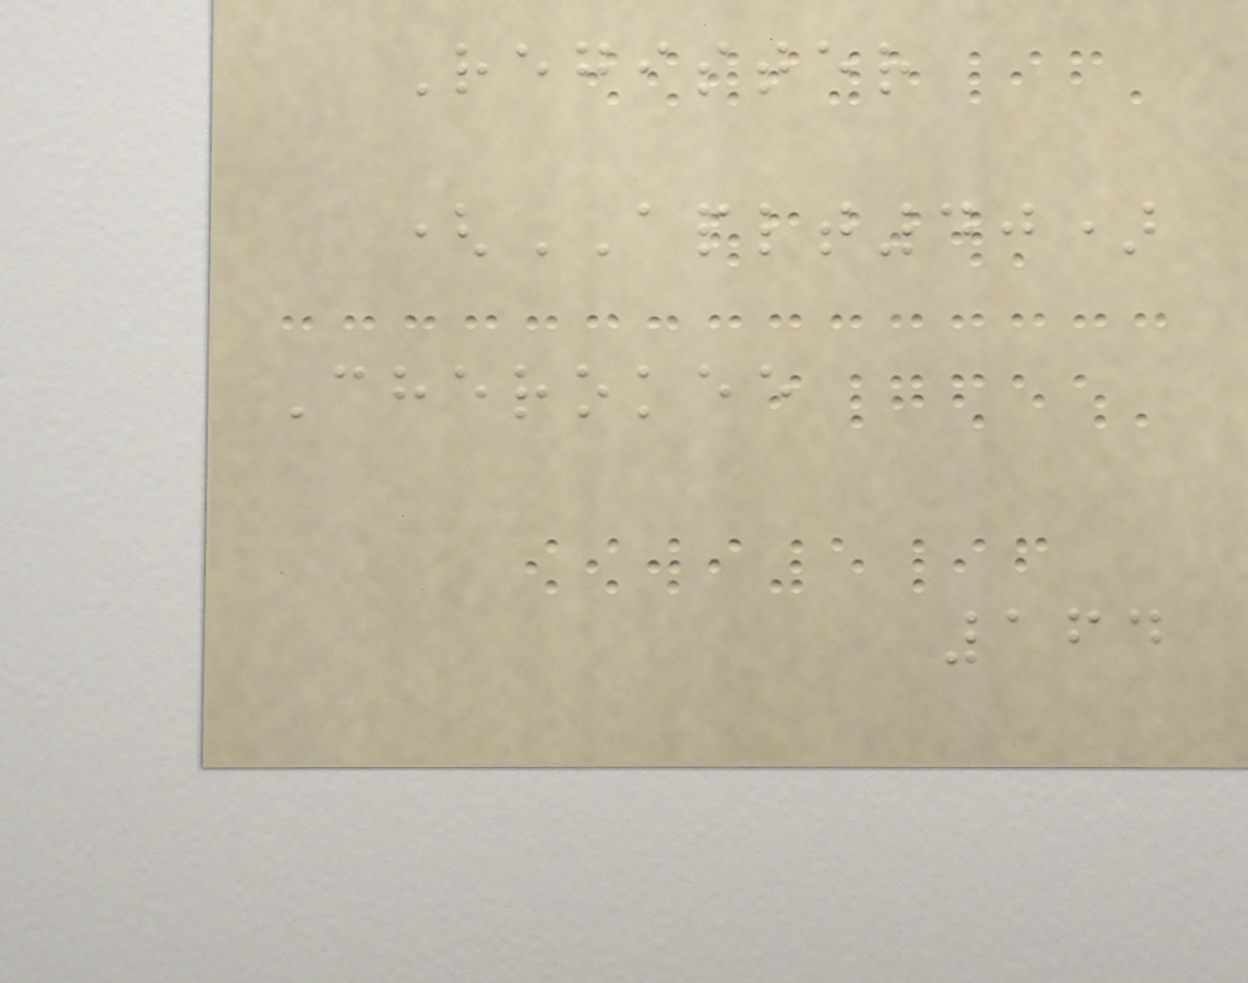Register
(APLT40)
Cherokee
164
